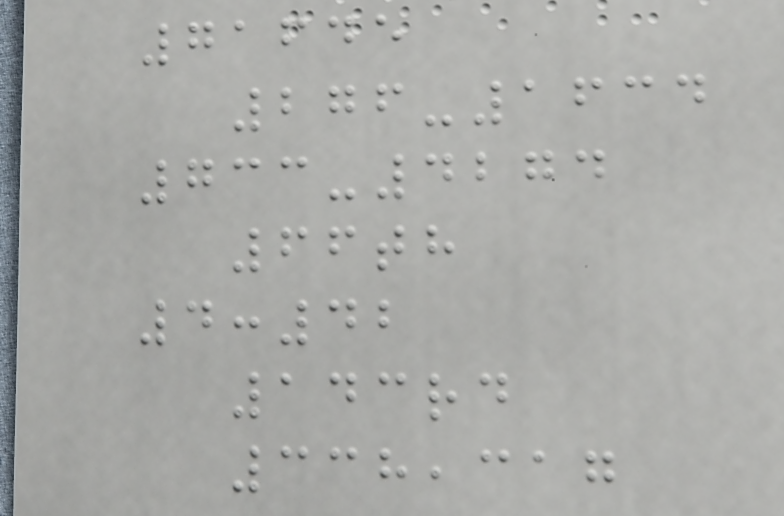71645
276-1634
733-4274
66th
4:42
143rd
338,317
